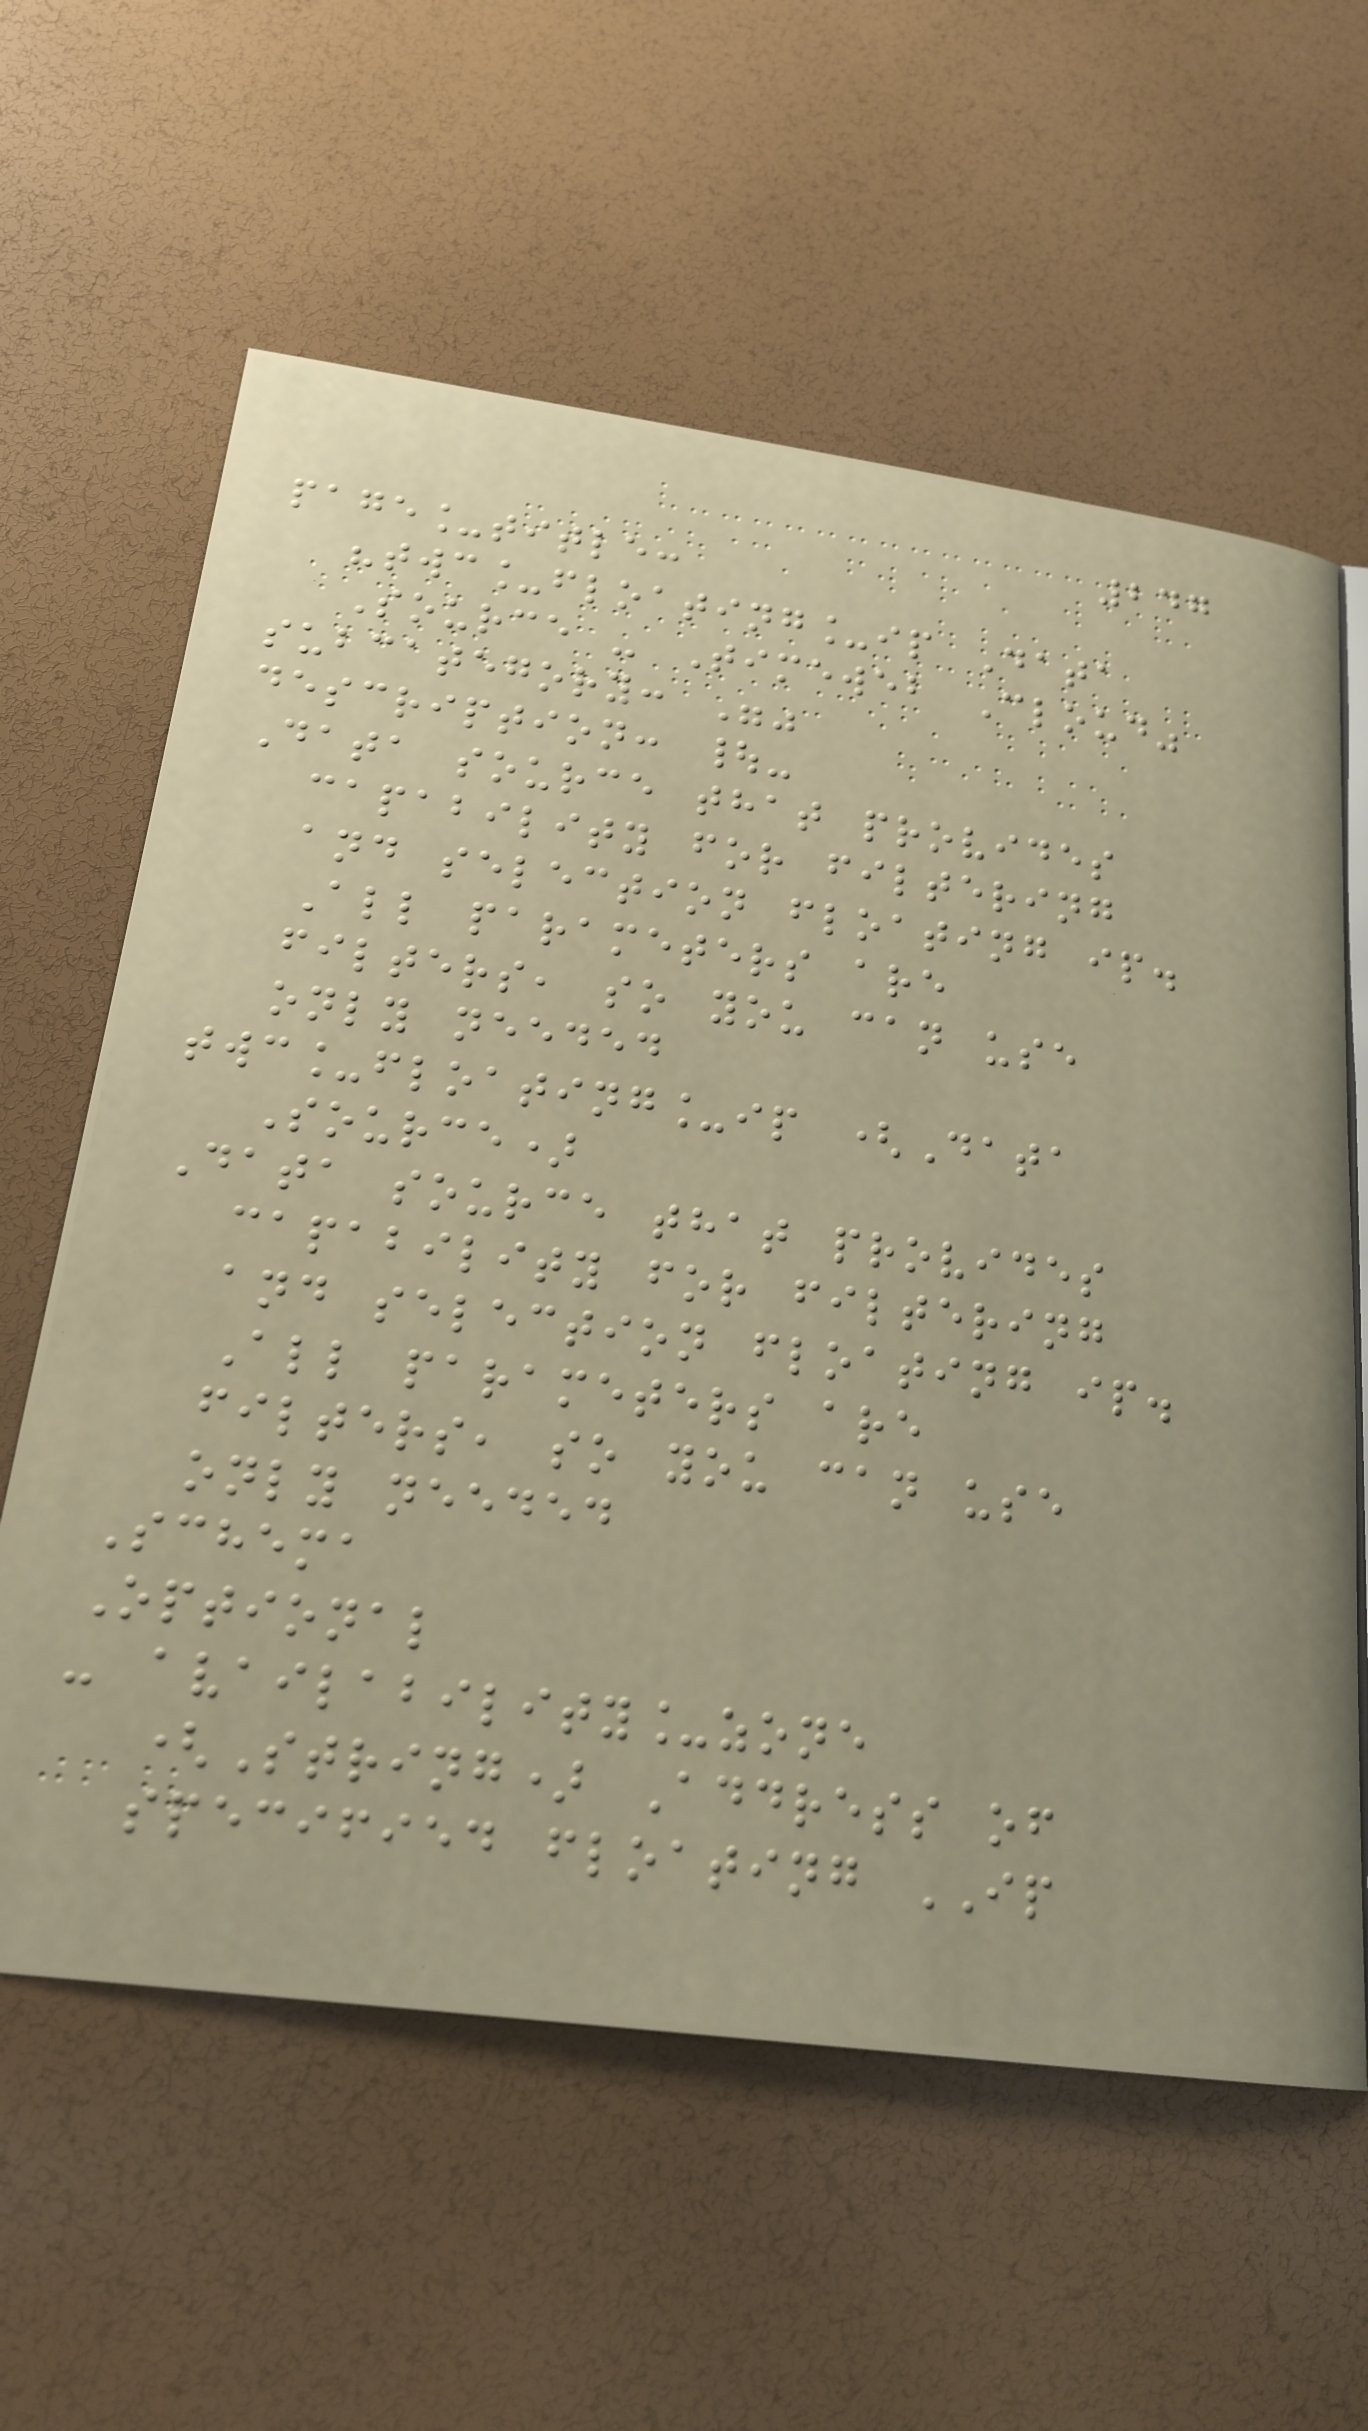247
page_title:
"twc_floating_ip Data
Source - Timeweb Cloud"
subcategory: ""
description: |-
Data source that provides
capability for filtering
and selection floating ip.
All parameters are
filters, so you can use
only needed
twc_floating_ip (Data
Source)
Data source that provides
capability for filtering
and selection floating ip.
All parameters are
filters, so you can use
only needed
Schema
Optional
- availability_zone
(String) Address of
specified floating IP
